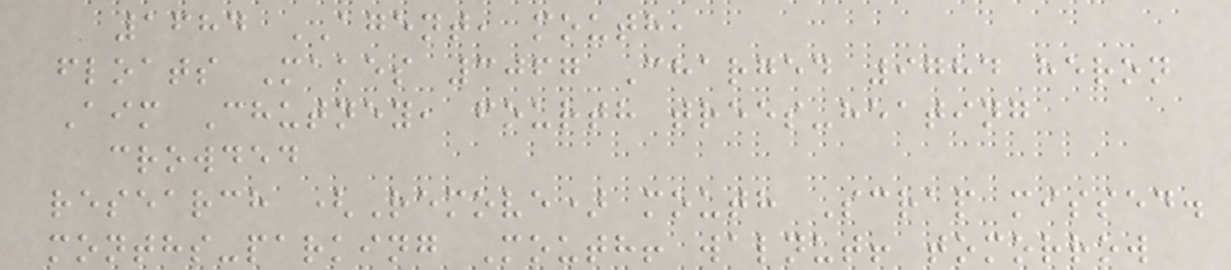1684 AGENT, mouth,
floats Makes 3067 Charged 9784 heron
Aim Chutney, fourth trees-heating
crowded
research (Remove) mouth Scrap missed.
months-parking Mouth! walnut! tomorrow
